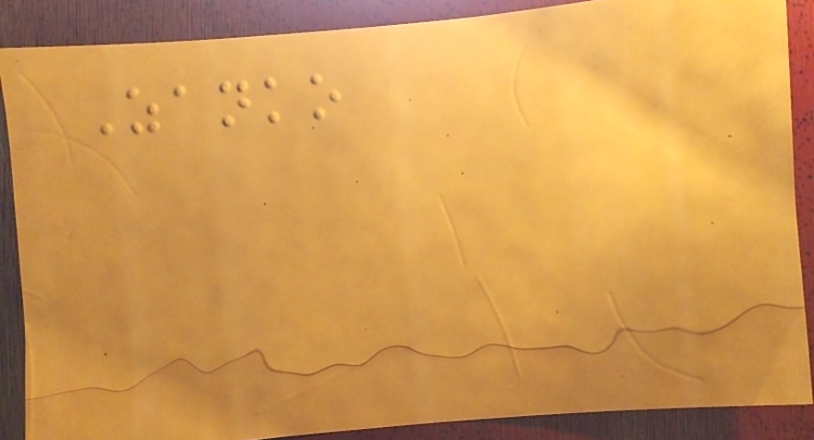Zanko
